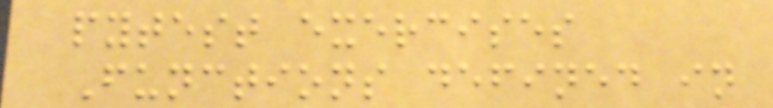pytest exercises
Functions defined in
